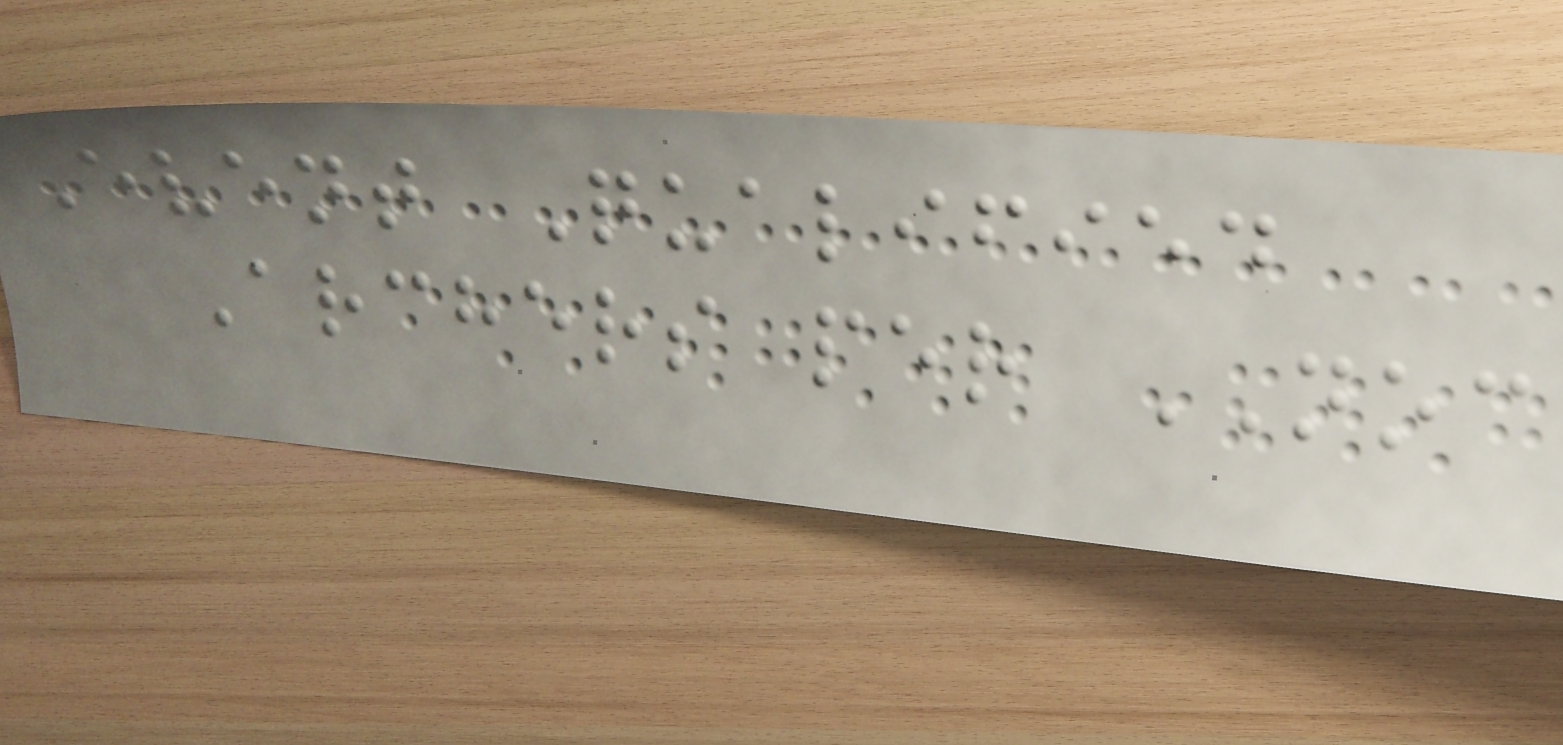Event Qualified
Archers per NOC
